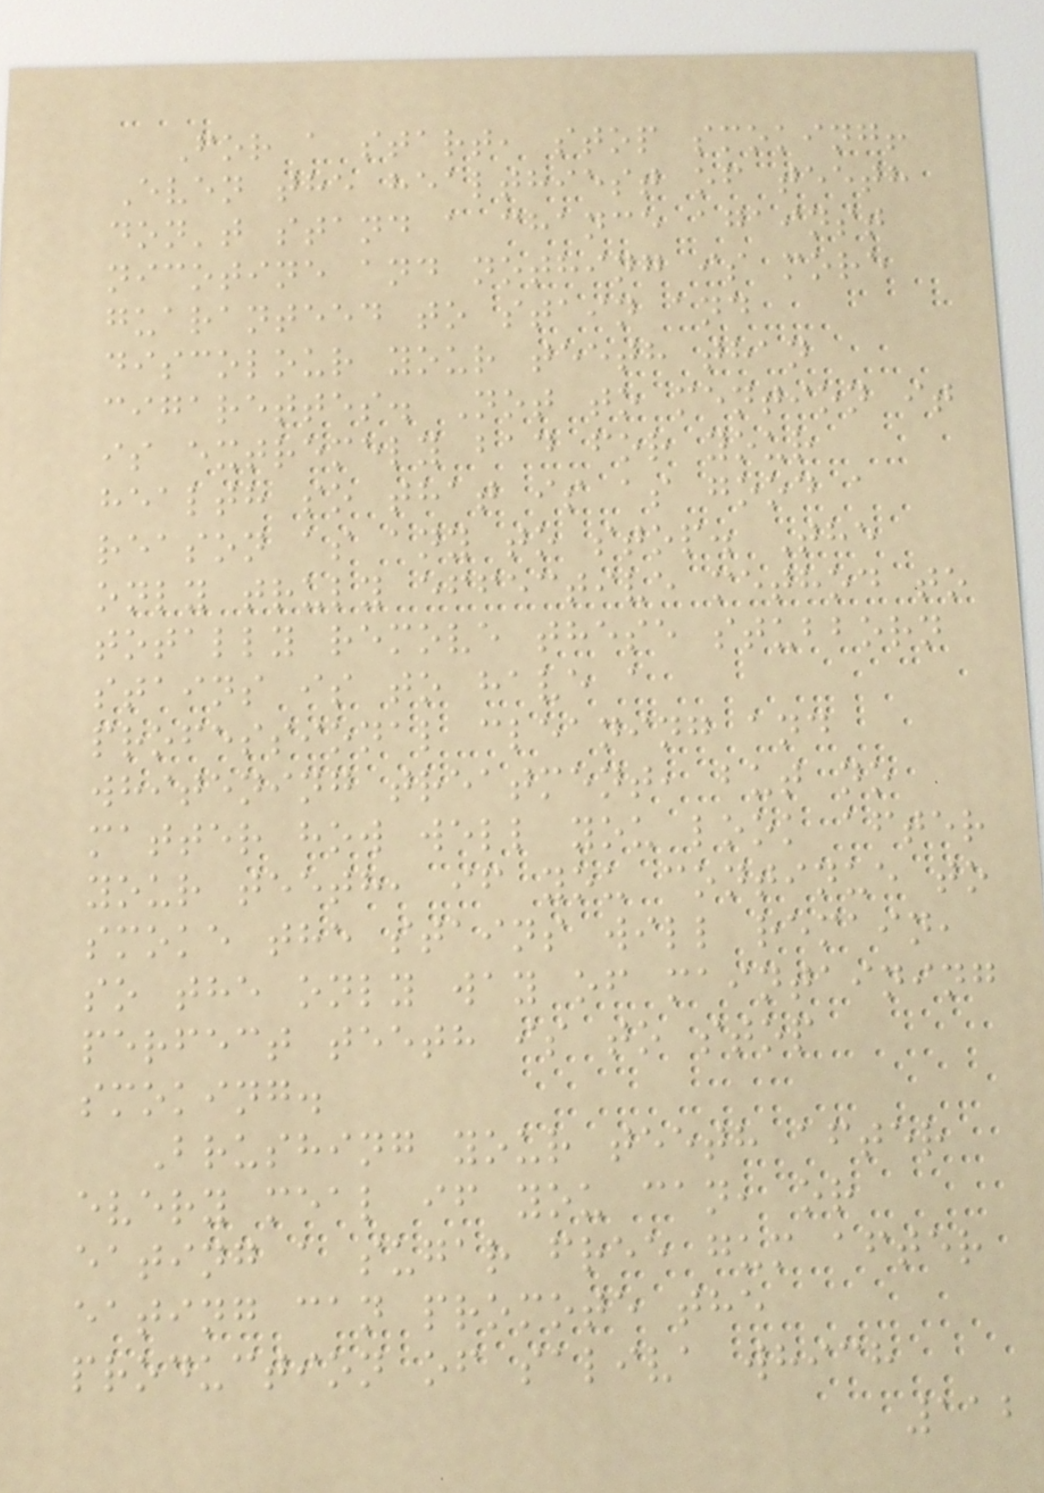For a start, stop smoking!
Even the healthiest of teeth
don't stand a chance against
nicotine and nothing is more
guaranteed to stain and
discolour your teeth than
cigarettes. Not to mention it
is extremely bad for your
health so that is as good a
reason as any to stop. The
only truly effective method to
totally remove these stubborn
stains is to have a
professional cleaning and
whitening treatment, but no
matter how well you look after
your teeth, if you continue to
smoke the stains will remain,
so the only way of maintaining
perfect teeth is to stop
smoking.
Brushing your teeth after
every meal if you can, or
eating a sugar free gum after
eating can promote the
production of saliva which
112
